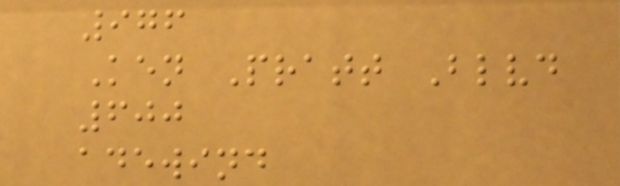976
Ken Pratt Blvd
600
adewind
